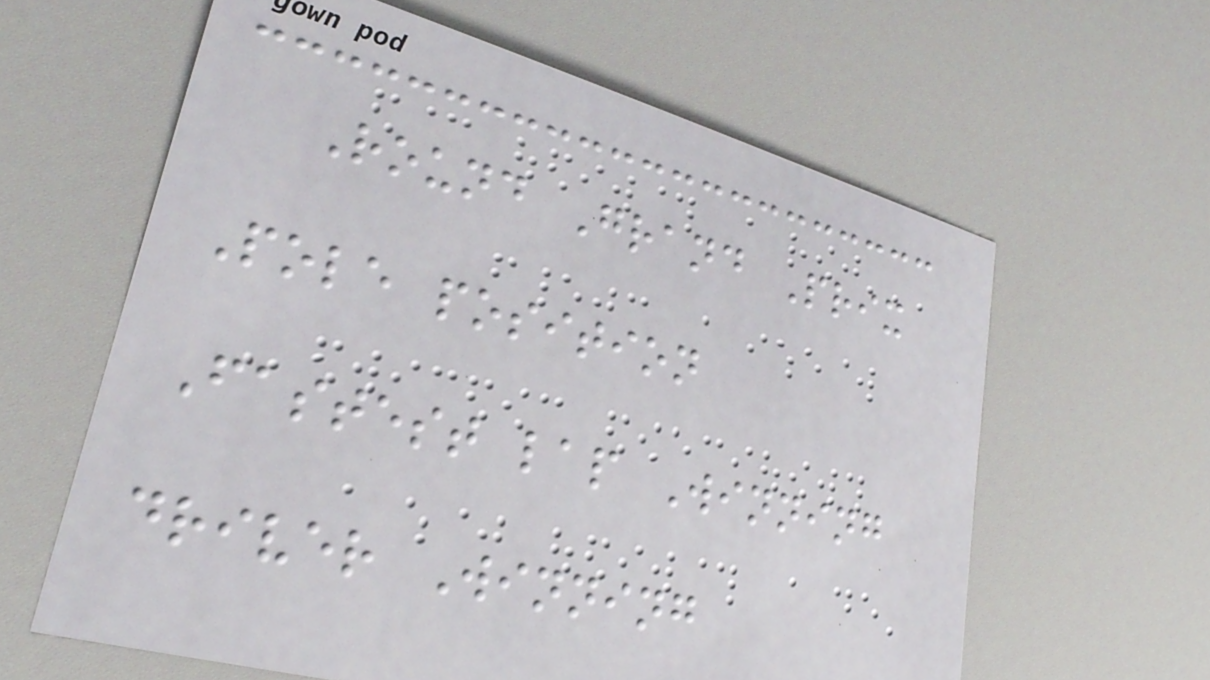Round Grand Prix
Pole position
Fastest lap Winning
driver Winning
